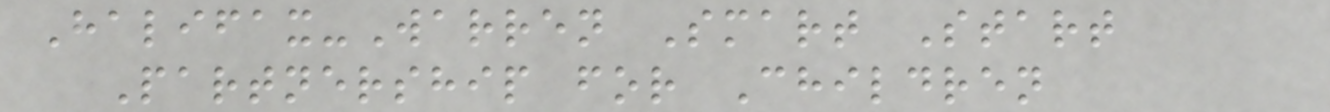Halifax-Warren Smart Start
Partnership for Children
